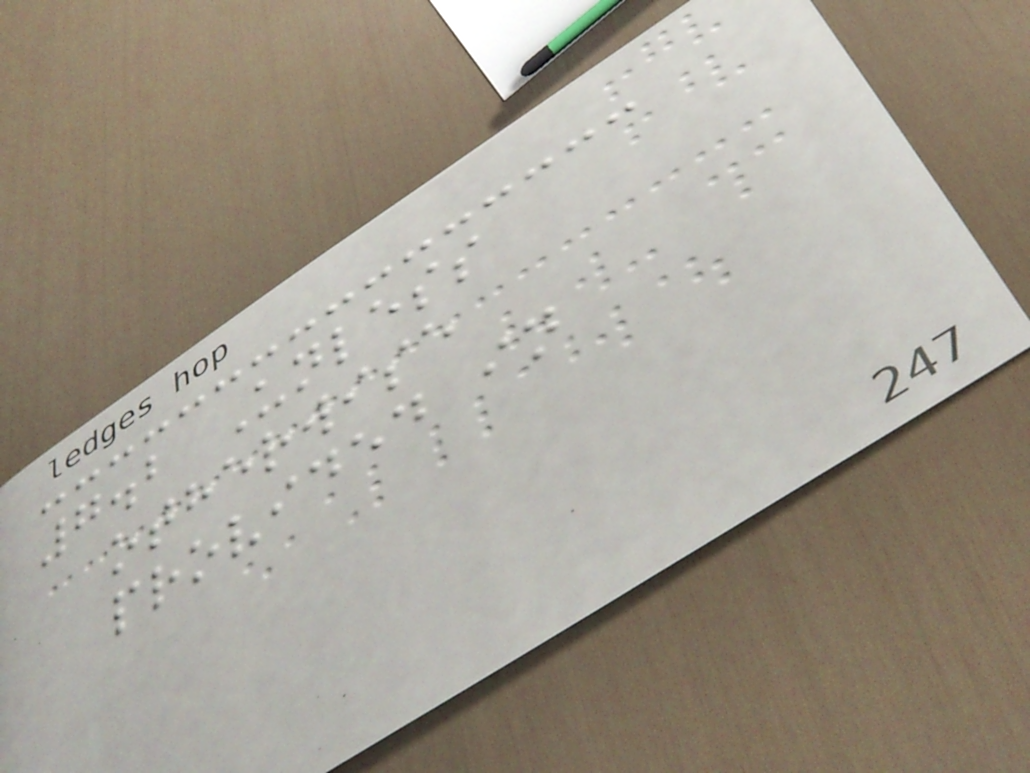7.2 Unless
otherwise
provided in
